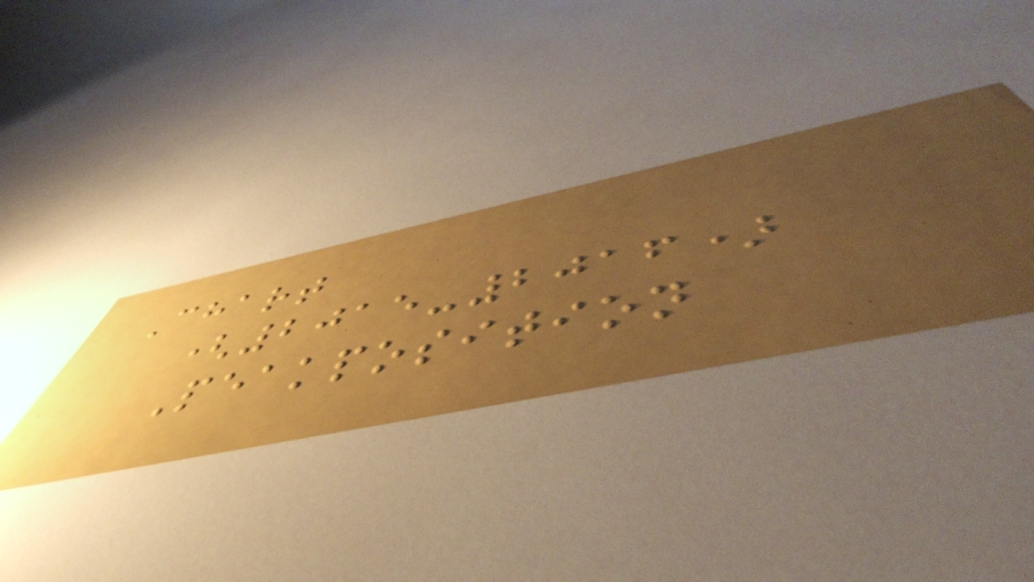Chart
(2015-2016)
Peakposition
